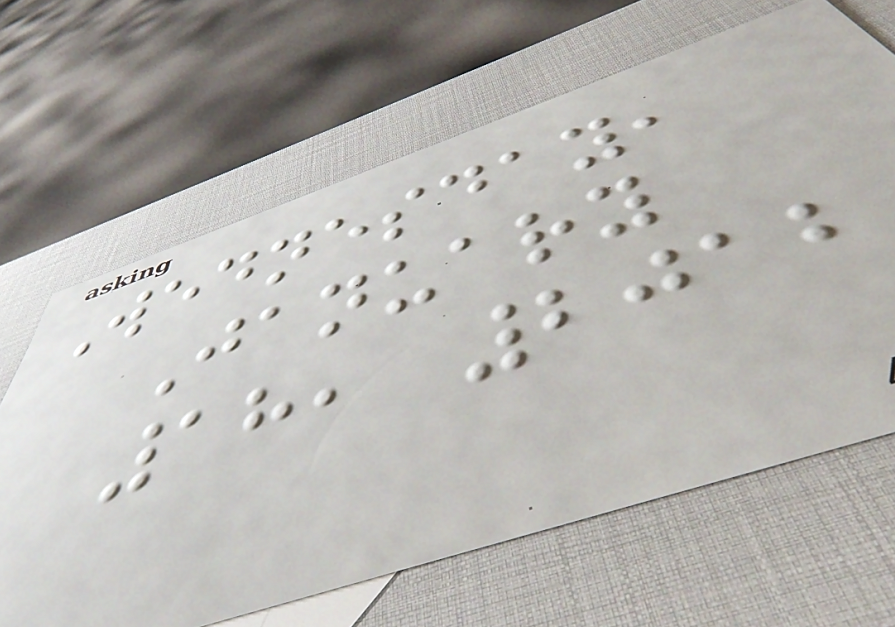Wednesday,
January
18, 2012
